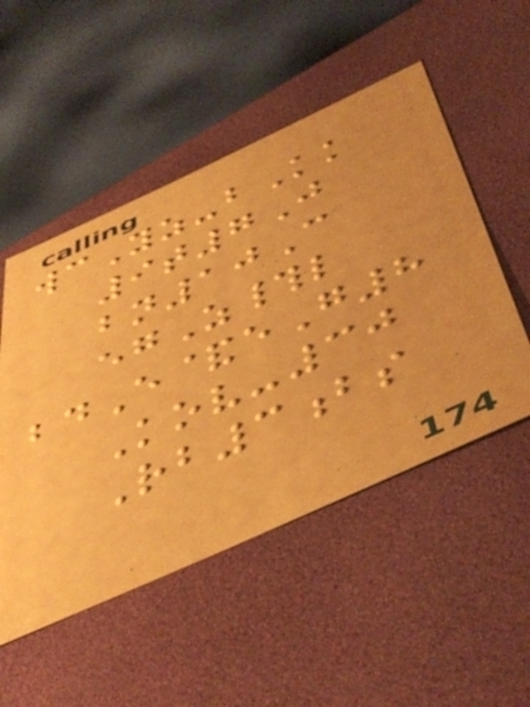wcYz-bKk
9t7J
bn10C
egZ#l
bdE&eG8
Kov-30
Rb3bs
